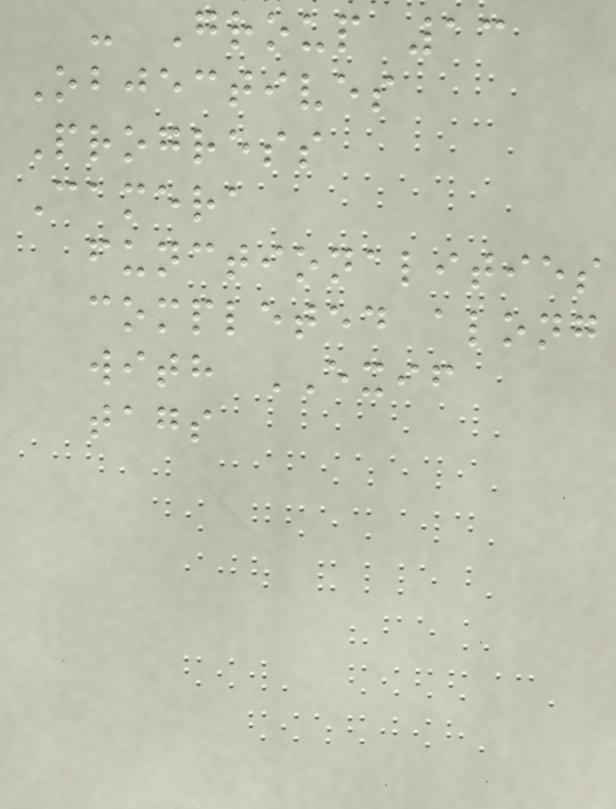- Group 13
Objectives
Progress
Camera
functionalities
completed along
with EXIF
tags
